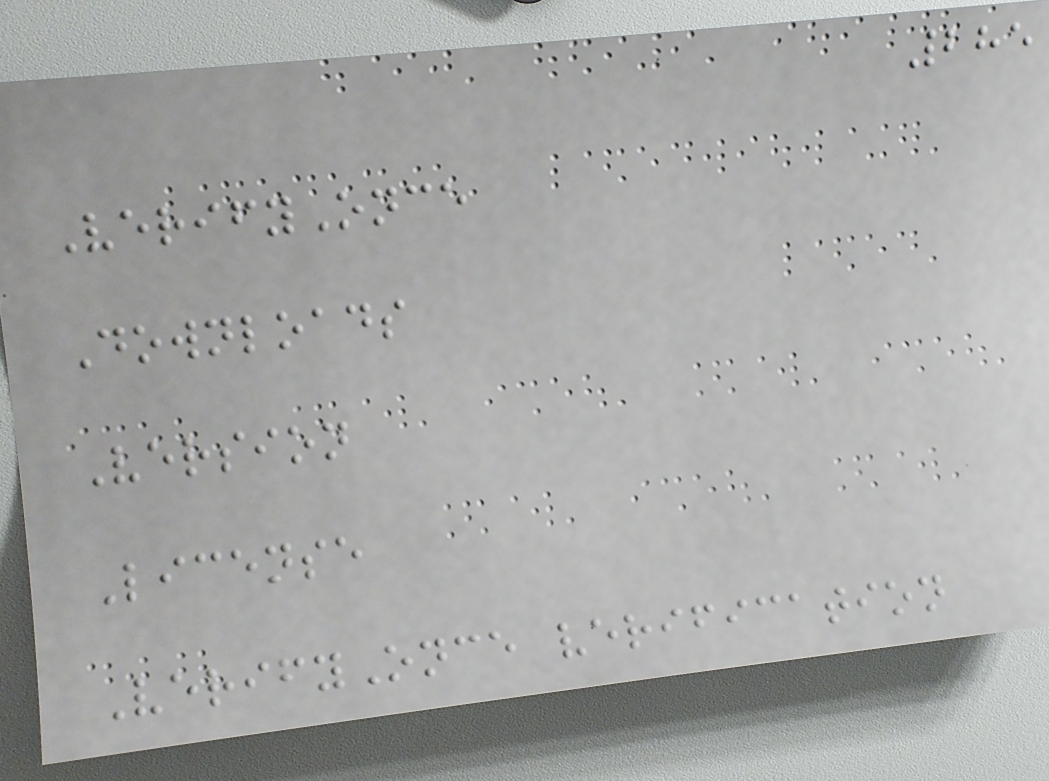285
VerifyOnce
Downloads
Version
License
VerifyOnce verification
